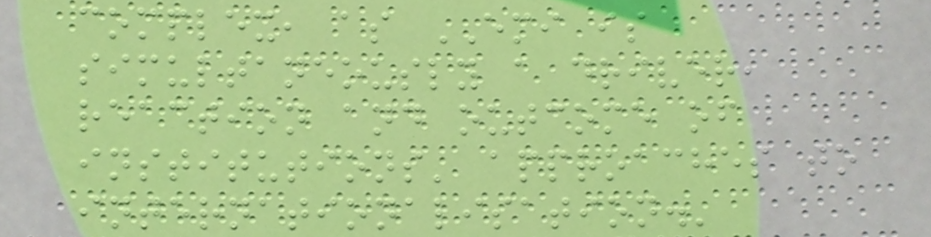complex, as EMI is
simultaneously a driver,
reaction and outcome of
institutions' approaches to
internationalisation.'
